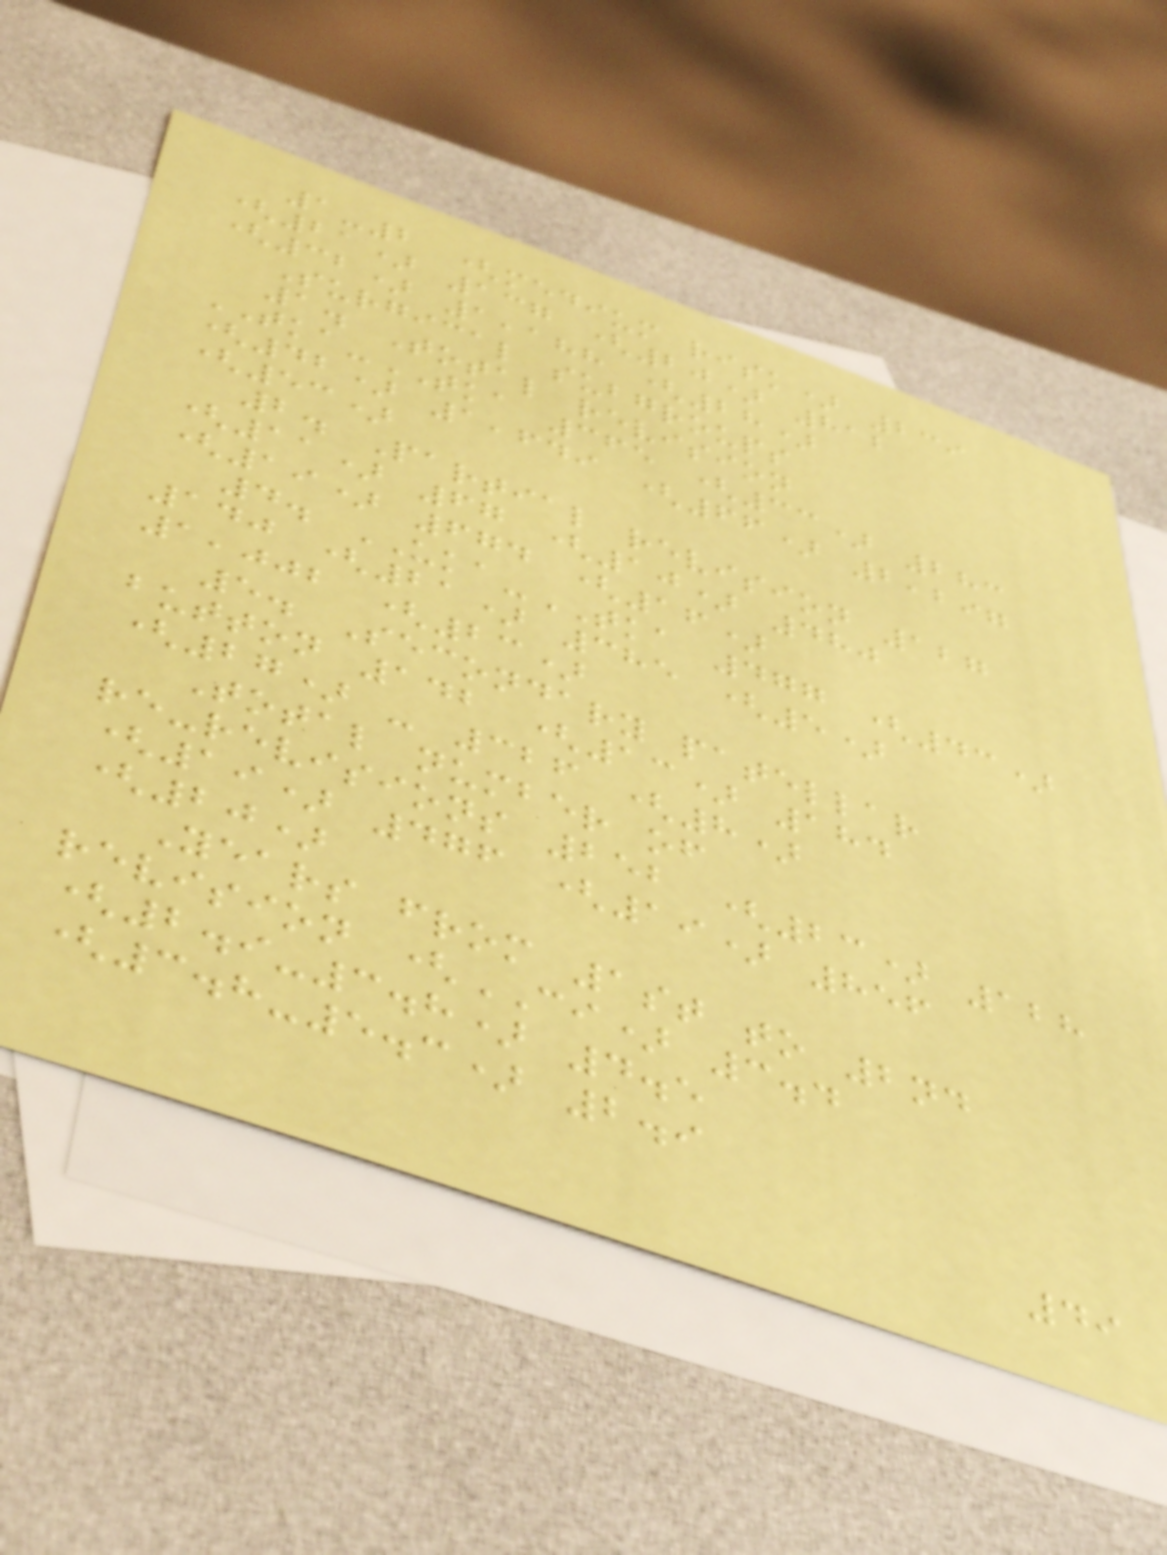1-2 (medium risk) 239
(21) 137 (20) 812
(32) 1,188 (28)
Surgical subgroups
1. Total revision
TKA-TKA 365 (33) 283
(42) 1,649 (66) 2,297
(53)
2. Partial revision 127
(11) 67 (10) 480
(19) 674 (16)
4. UKA-TKA 477 (43)
140 (21) 385 (5)
1,002 (23)
5. Secondary patellar
button 142 (13) 184
(27) - 326 (8)
Total number of
re-revisions 252 (23) 128
(19) 476 (19) 856
(20)
Years from 1st to 2nd
revision (CI) 3.4
(2.9-3.8) 4.5
(3.8-5.3) 2.9
49
